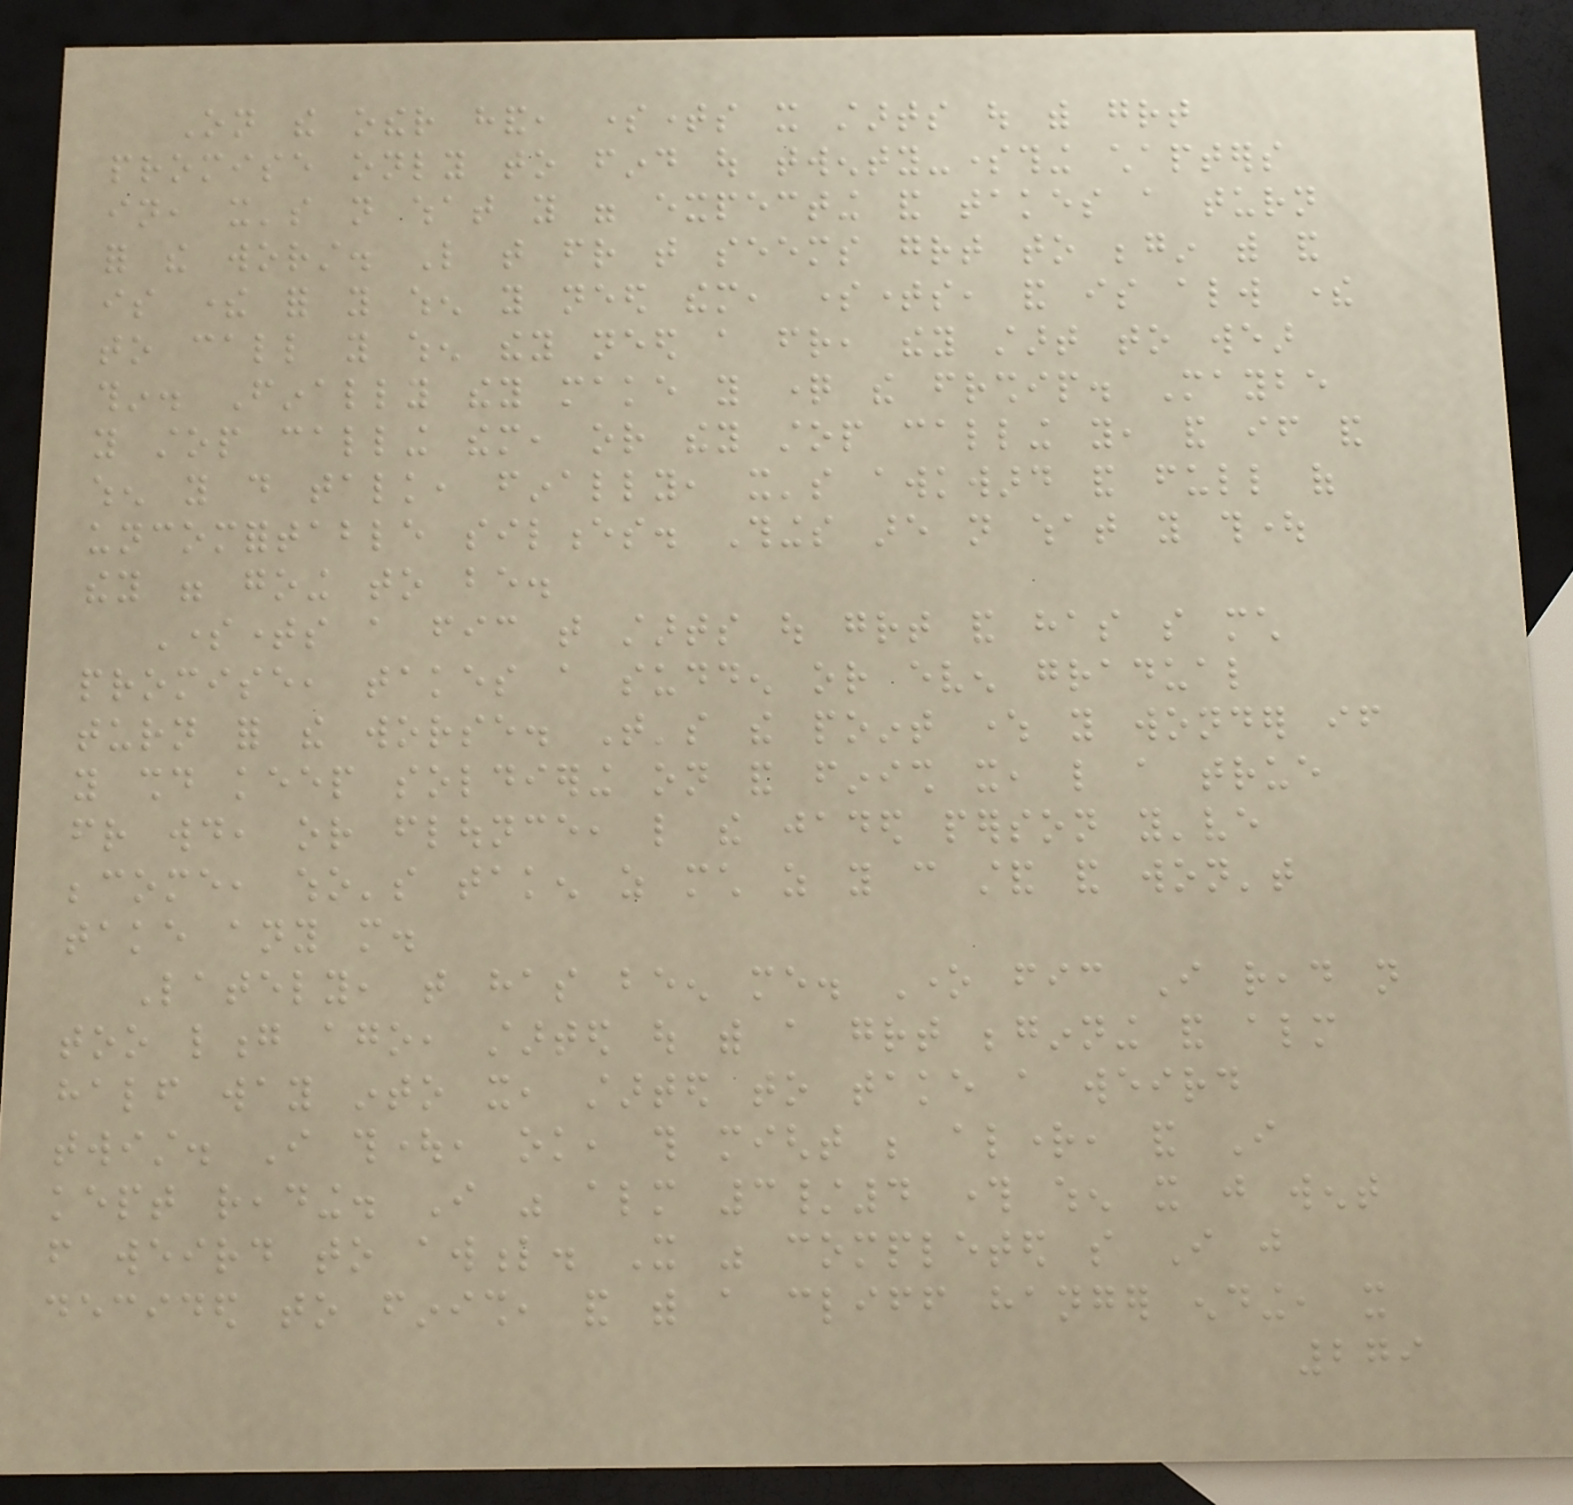On the other hand, sometimes it starts out with great
promise only to find out twenty-something chapters
in, it's not what you were expecting and takes a turn
for the worst. Like that friend that seems great to begin with and
is there for you when you need them, sometimes, and is always there
to call you when they need a friend, they start to wear
thin. Finally they make you question the friendship. Maybe
you stop calling them, or they stop calling you, and if and
when you do talk, finally, it's awkward and full of
uncomfortable silences. Things are not what you thought
they were going to be.
Sometimes a fic that starts out great and has so much
promise, takes a sudden or even gradual
turn for the worse. That's the point where you wonder if
you should keep soldiering on and finish it, like a true
friend would, or flounce, like the jaded person you've
become, who's taken as much as you can stand and won't
take any more.
Lately, that has been me. One fic I read not
too long ago, started out with a great beginning and almost
half way into it, started to take a weird
twist. I thought, ok, this might be alright, and I
kept reading. I was almost 3/4 through when it just went
from weird to awful. It was completed so I just
decided to finish, and with a cliff hanger ending, it
279
